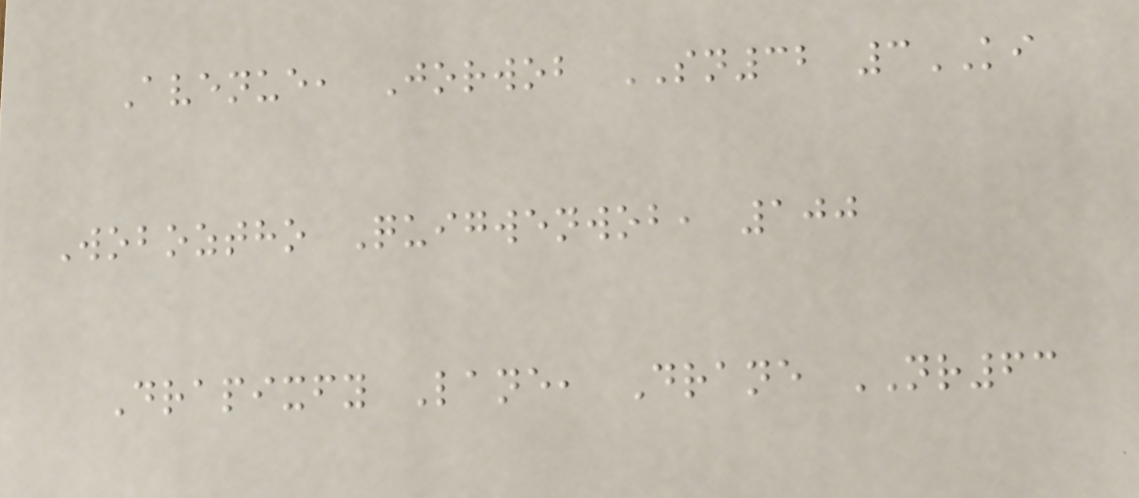Avenue, Jorwob SN32 3KI
Woboztho Quigwenwob, 100
Drapixfy Lane, Drane NR63
